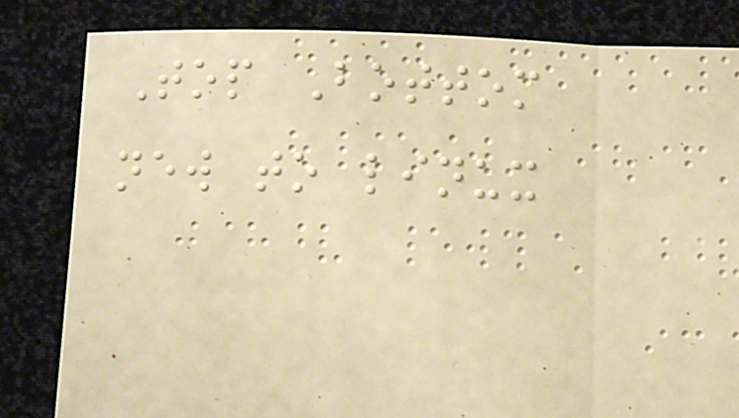Top Bottom
new to linux
